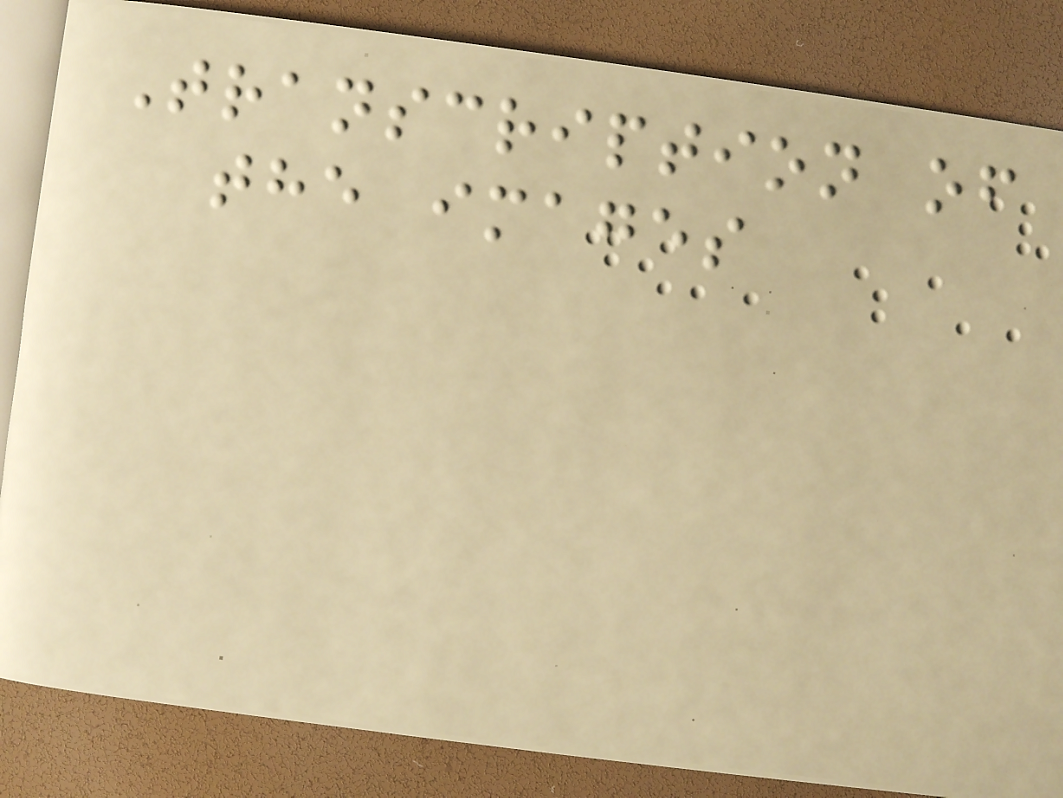Transcription of
the images
